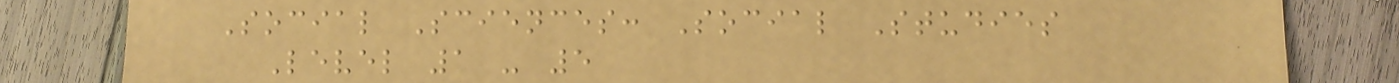Social Sciences: Social Studies
Level 1 - 5
